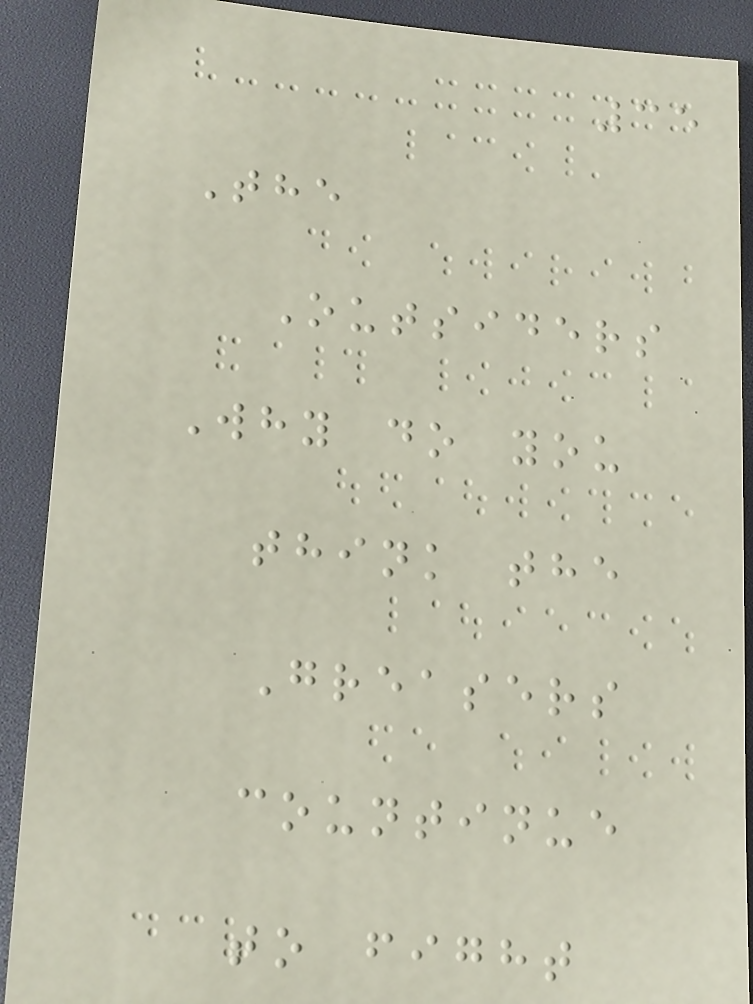35
The
Outsiders
Why do you
think the
Greasers
countinue
to fight
